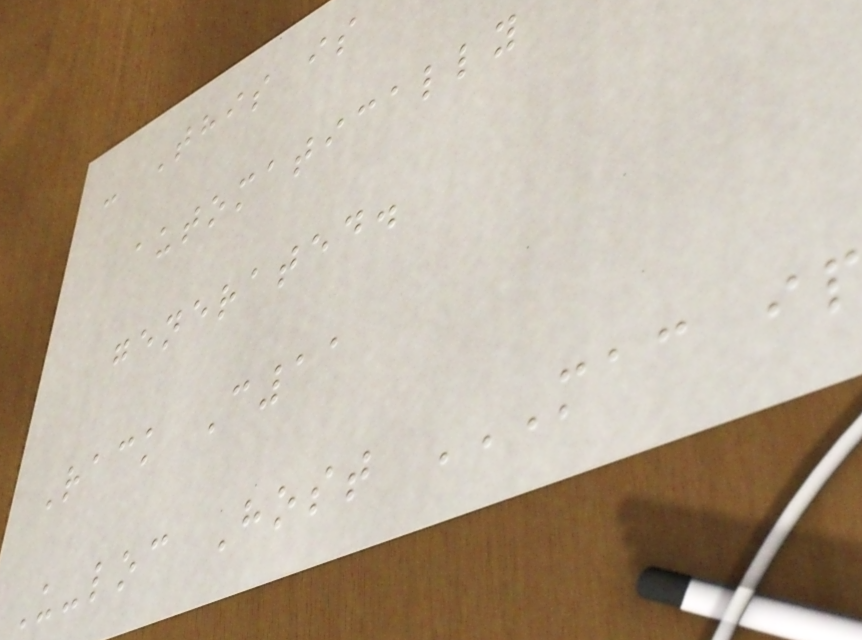- This is
automatically
generated.
Rack C11
U-loc Host MAC IP
